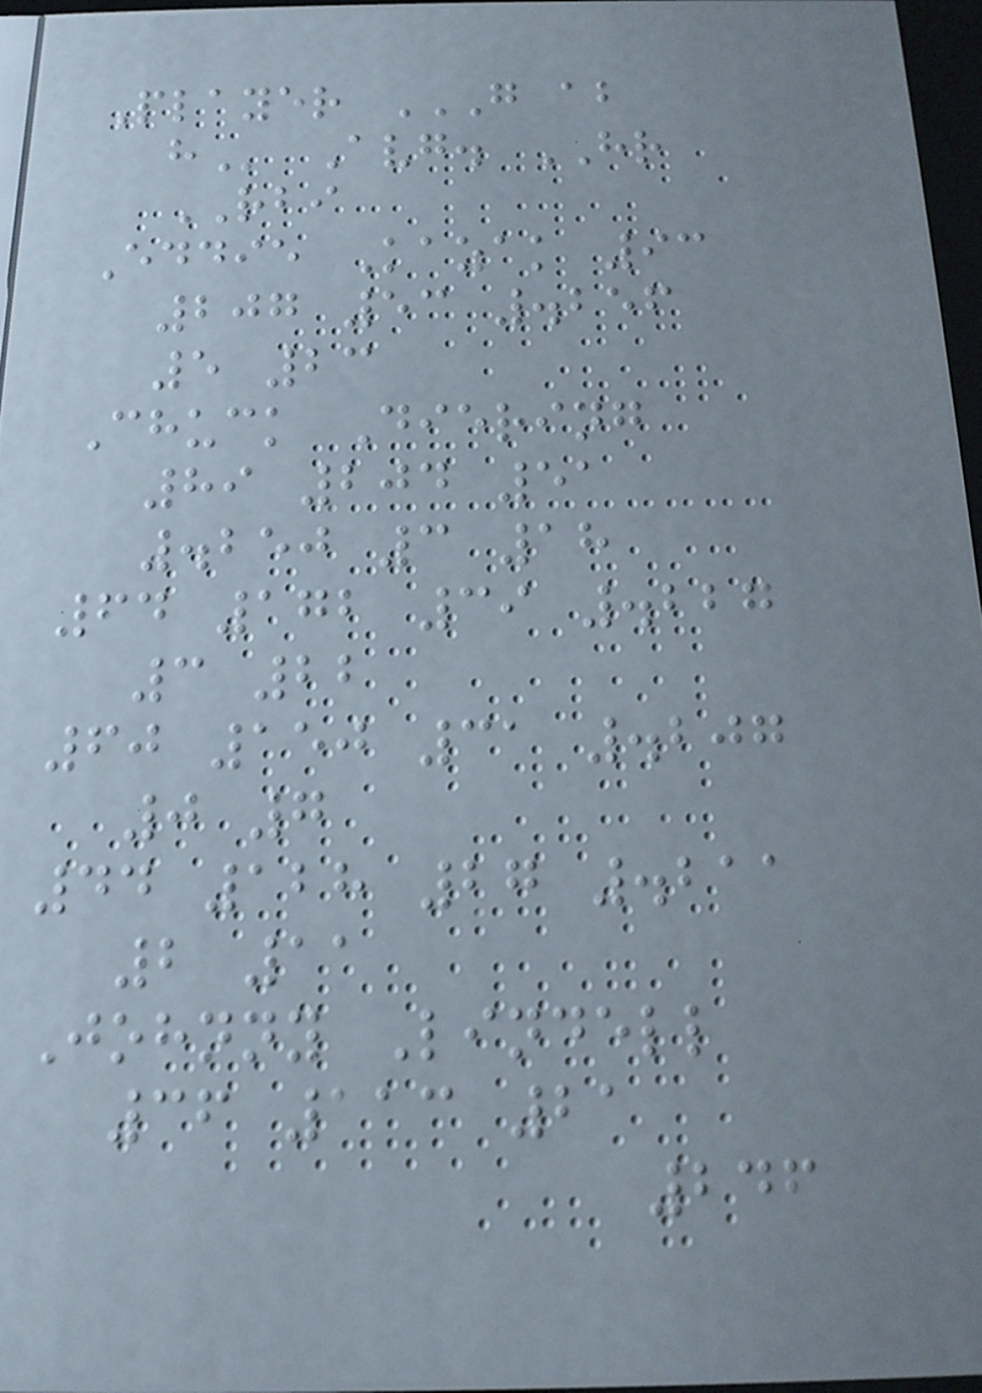Player G AB
H Avg. HR
RBI
Eddie Kazak 93
207 53 .256
5 23
Chuck Diering
89 204 51
.250 3 18
64 172 39 .227
3 22
60 150 31 .207
0 7
44 128 27 .211
2 11
Johnny Lindell
36 113 21
246
